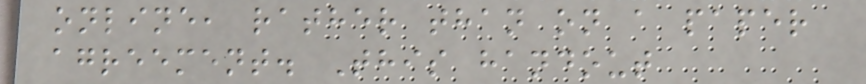online, rather than on a paper
agreement. This handout
